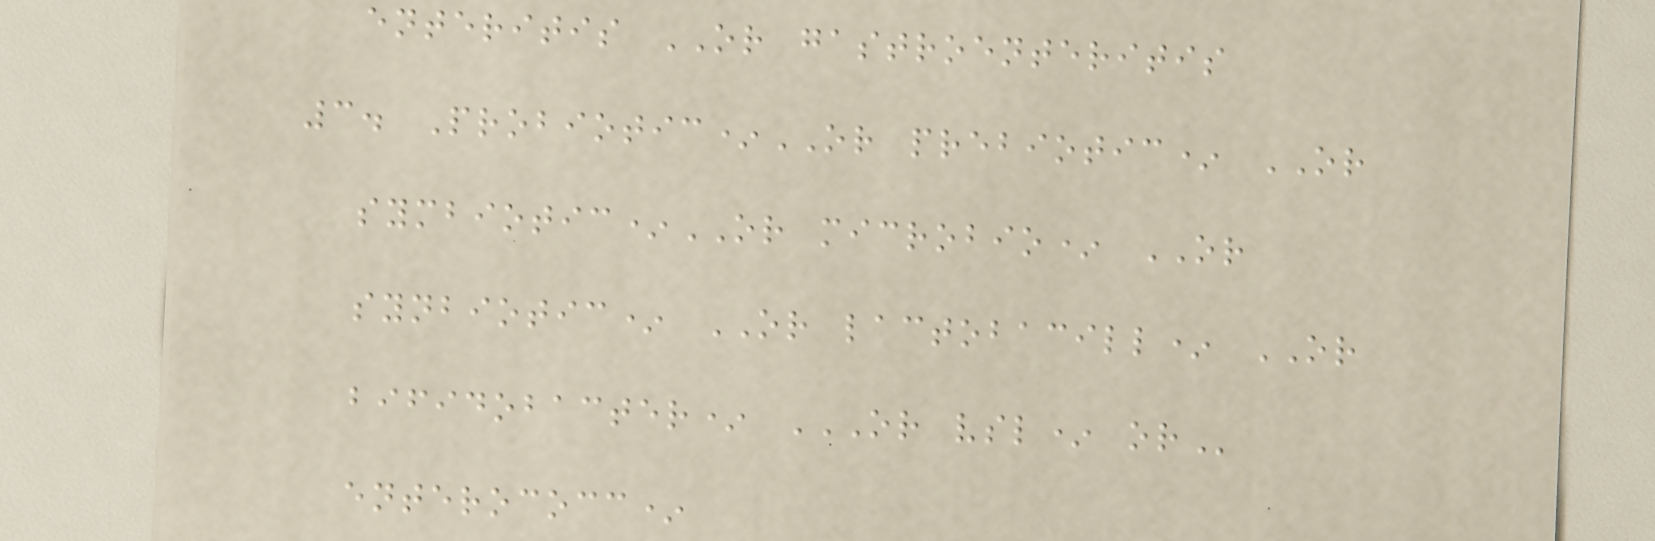enteritis OR gastroenteritis
3. Probiotic*OR prebiotic* OR
symbiotic*OR microbio* OR
synbiotic* OR lactobacill* OR
bifidobacter* OR VSL* OR
enterococc*
